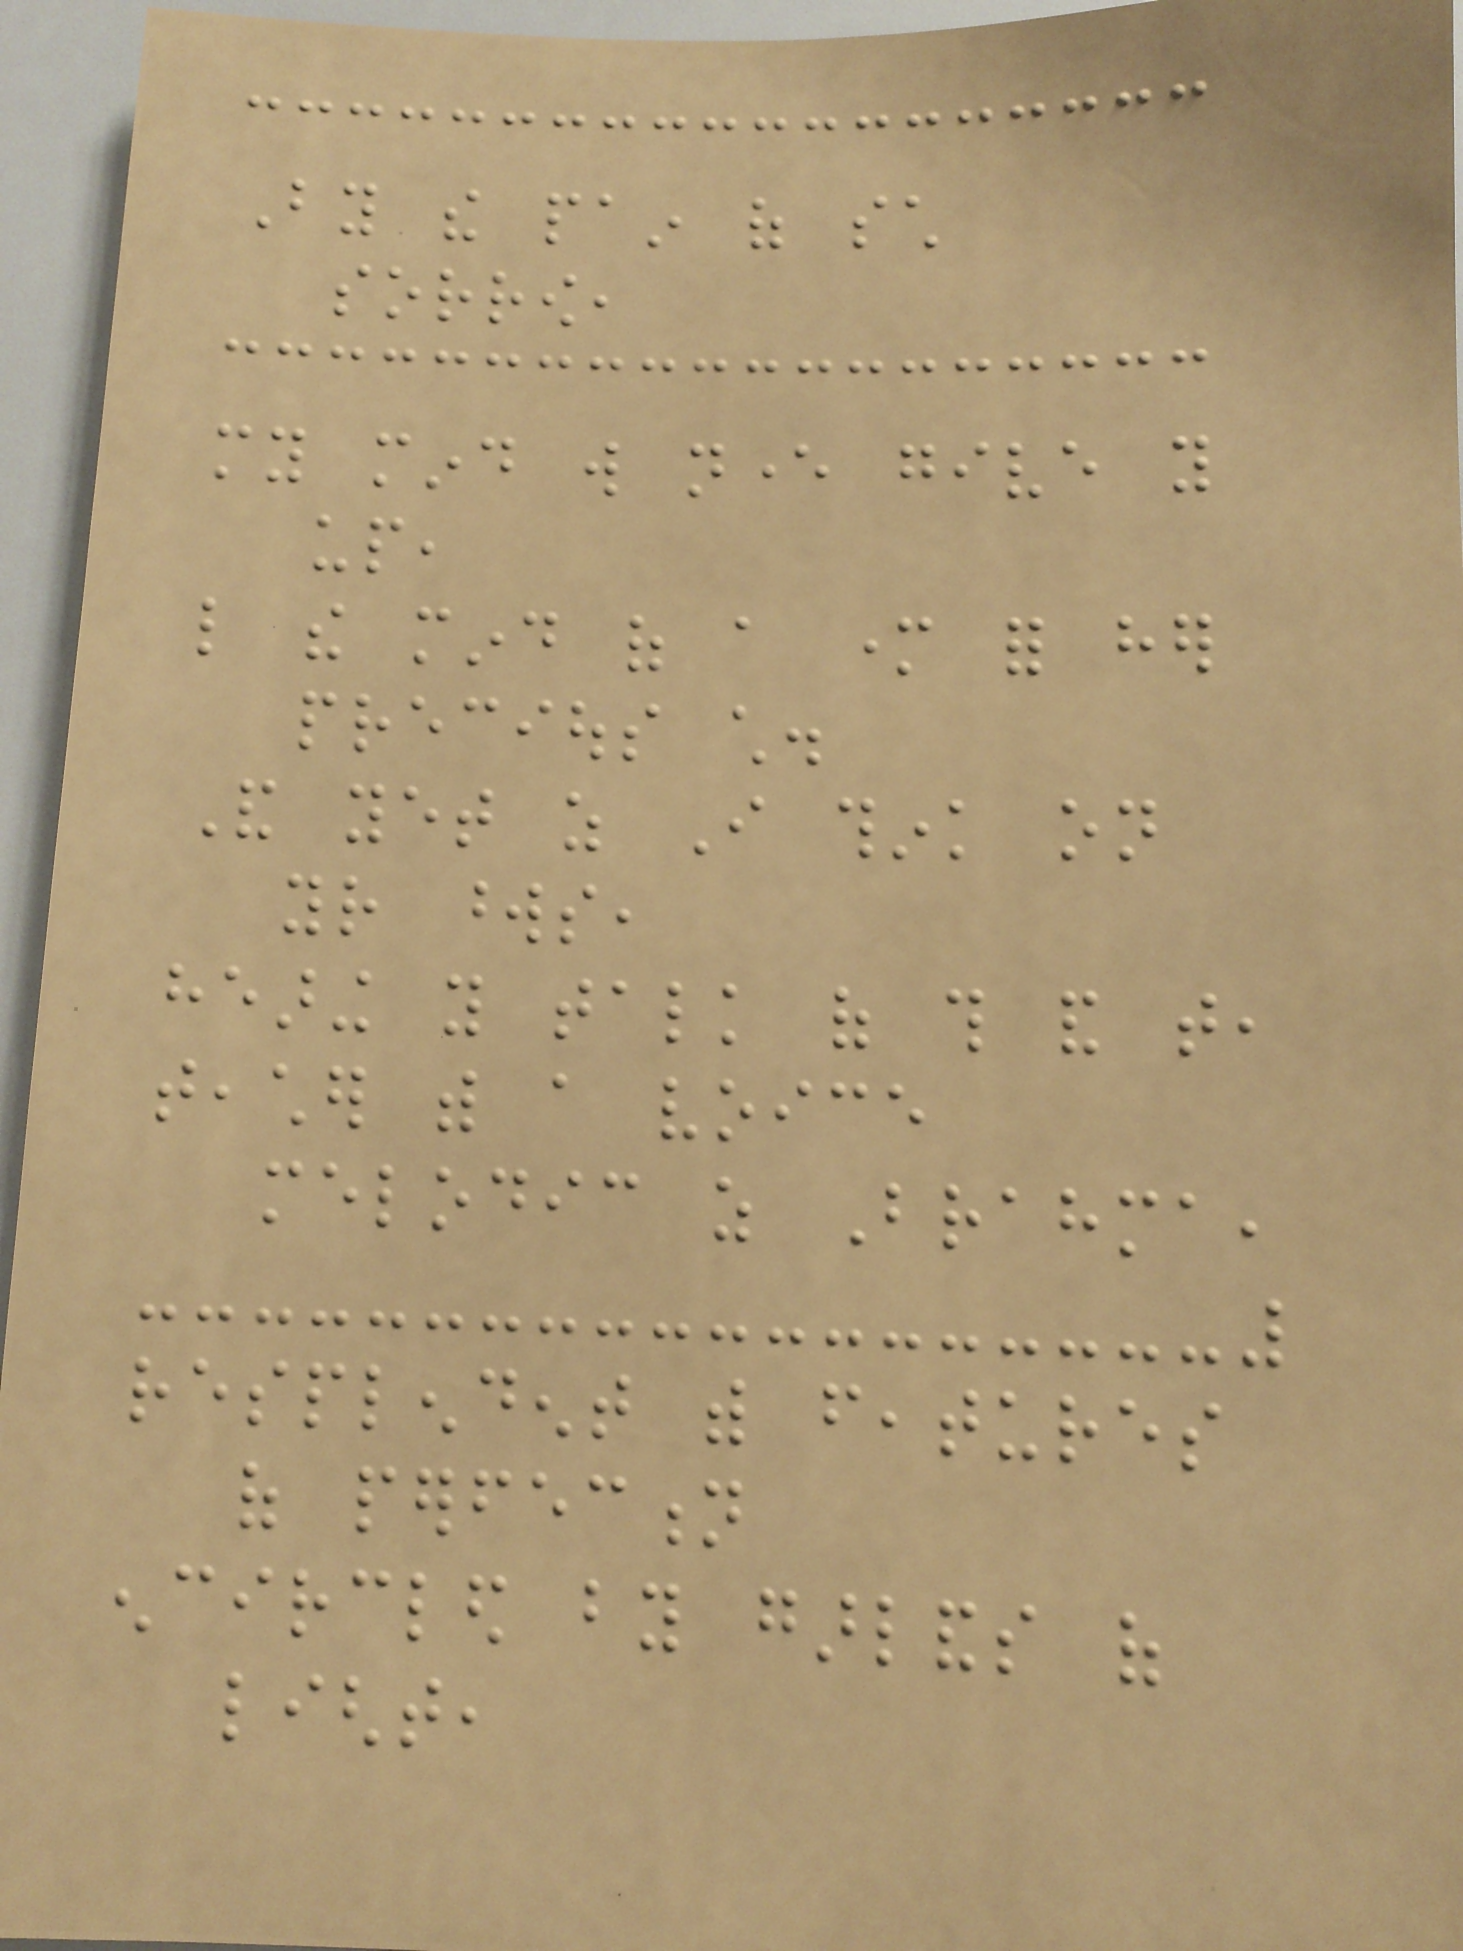By the pain of such
sorrow,
my mind will never give you
up,
like the mind of a mother for her
precious child.
And yet as I think on
your words,
hearing you talk of this and that,
teacher with a voice
melodic as Brahma,
resplendent with features
of perfection
encircled by garlands of
light,
